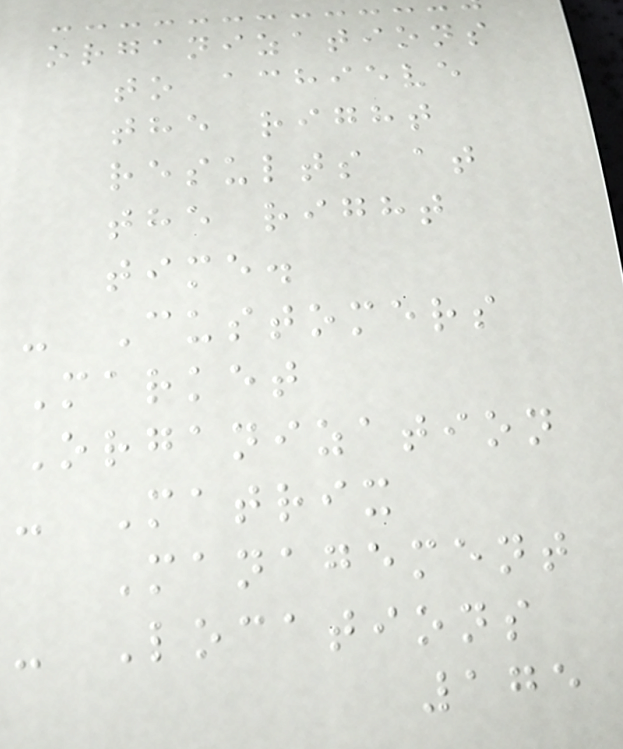organizations
to achieve
the right
results at
the right
time.
- Customers
Market
Organization
- Matrix
Management
- Locations
175
